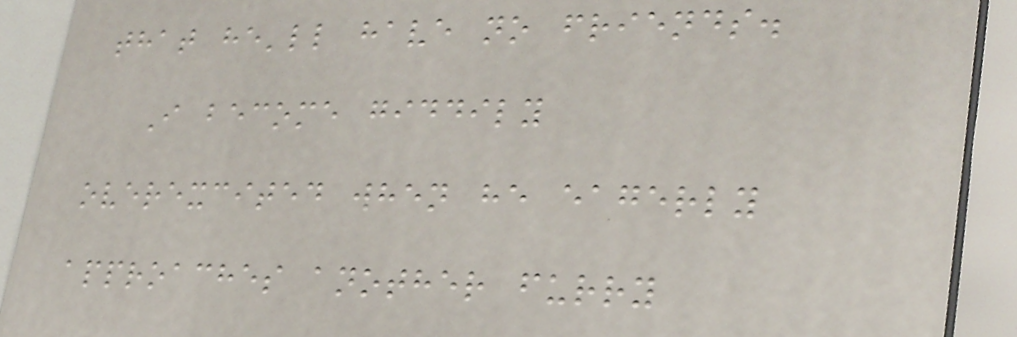that he'll have no friends.
I become giddily
overexcited when he eagerly
approaches another furry
